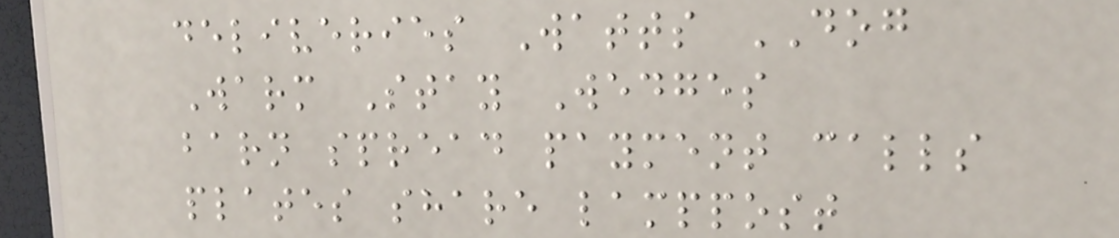deliveries Watts DOG
Warm Stay Wedges
barn spread payment calls
plates share lamppost
